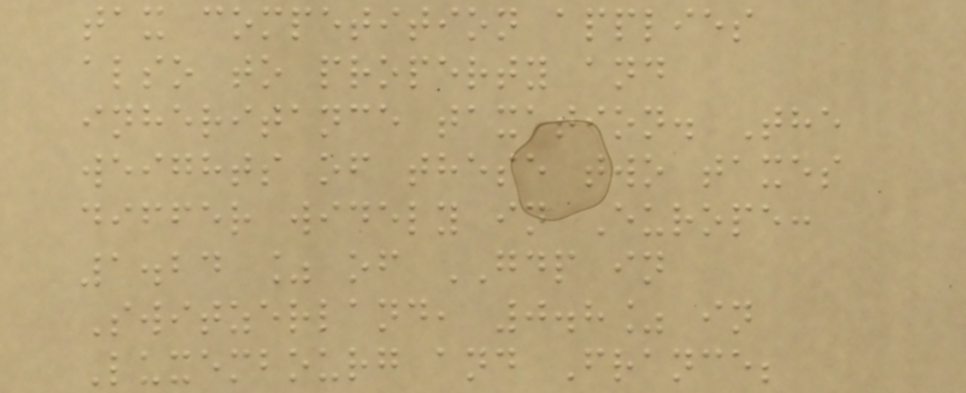tax competition applies
also to property and
inheritance taxation. The
weights of these two taxes
differ widely in Europe:
1.24 % of GDP in
Switzerland, 0.8% in
Luxembourg and France;
